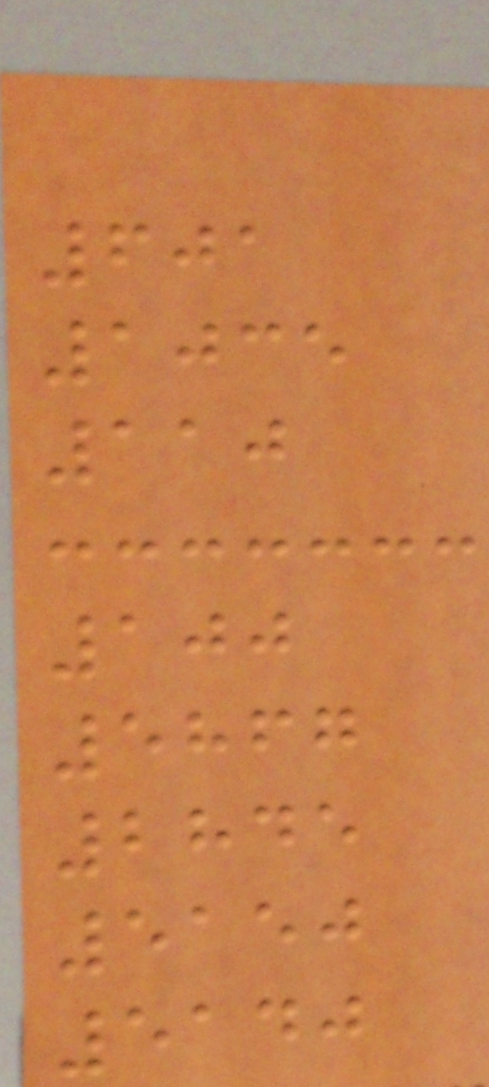601
1035
110
100
5867
2845
5150
5140
